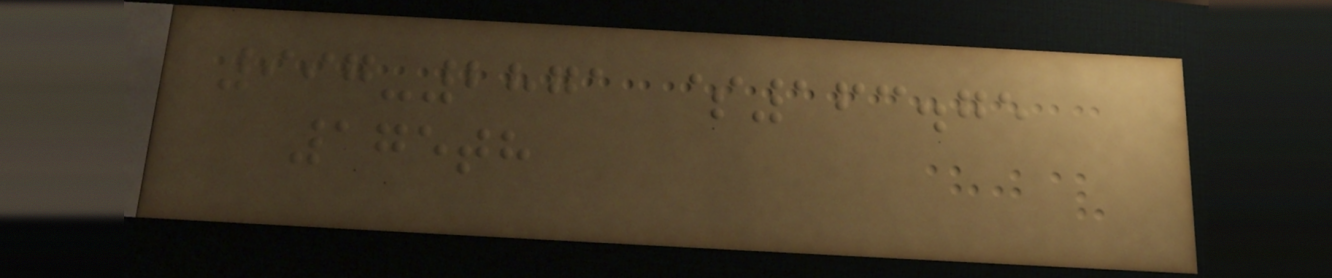997-2871 $163.75
175th
